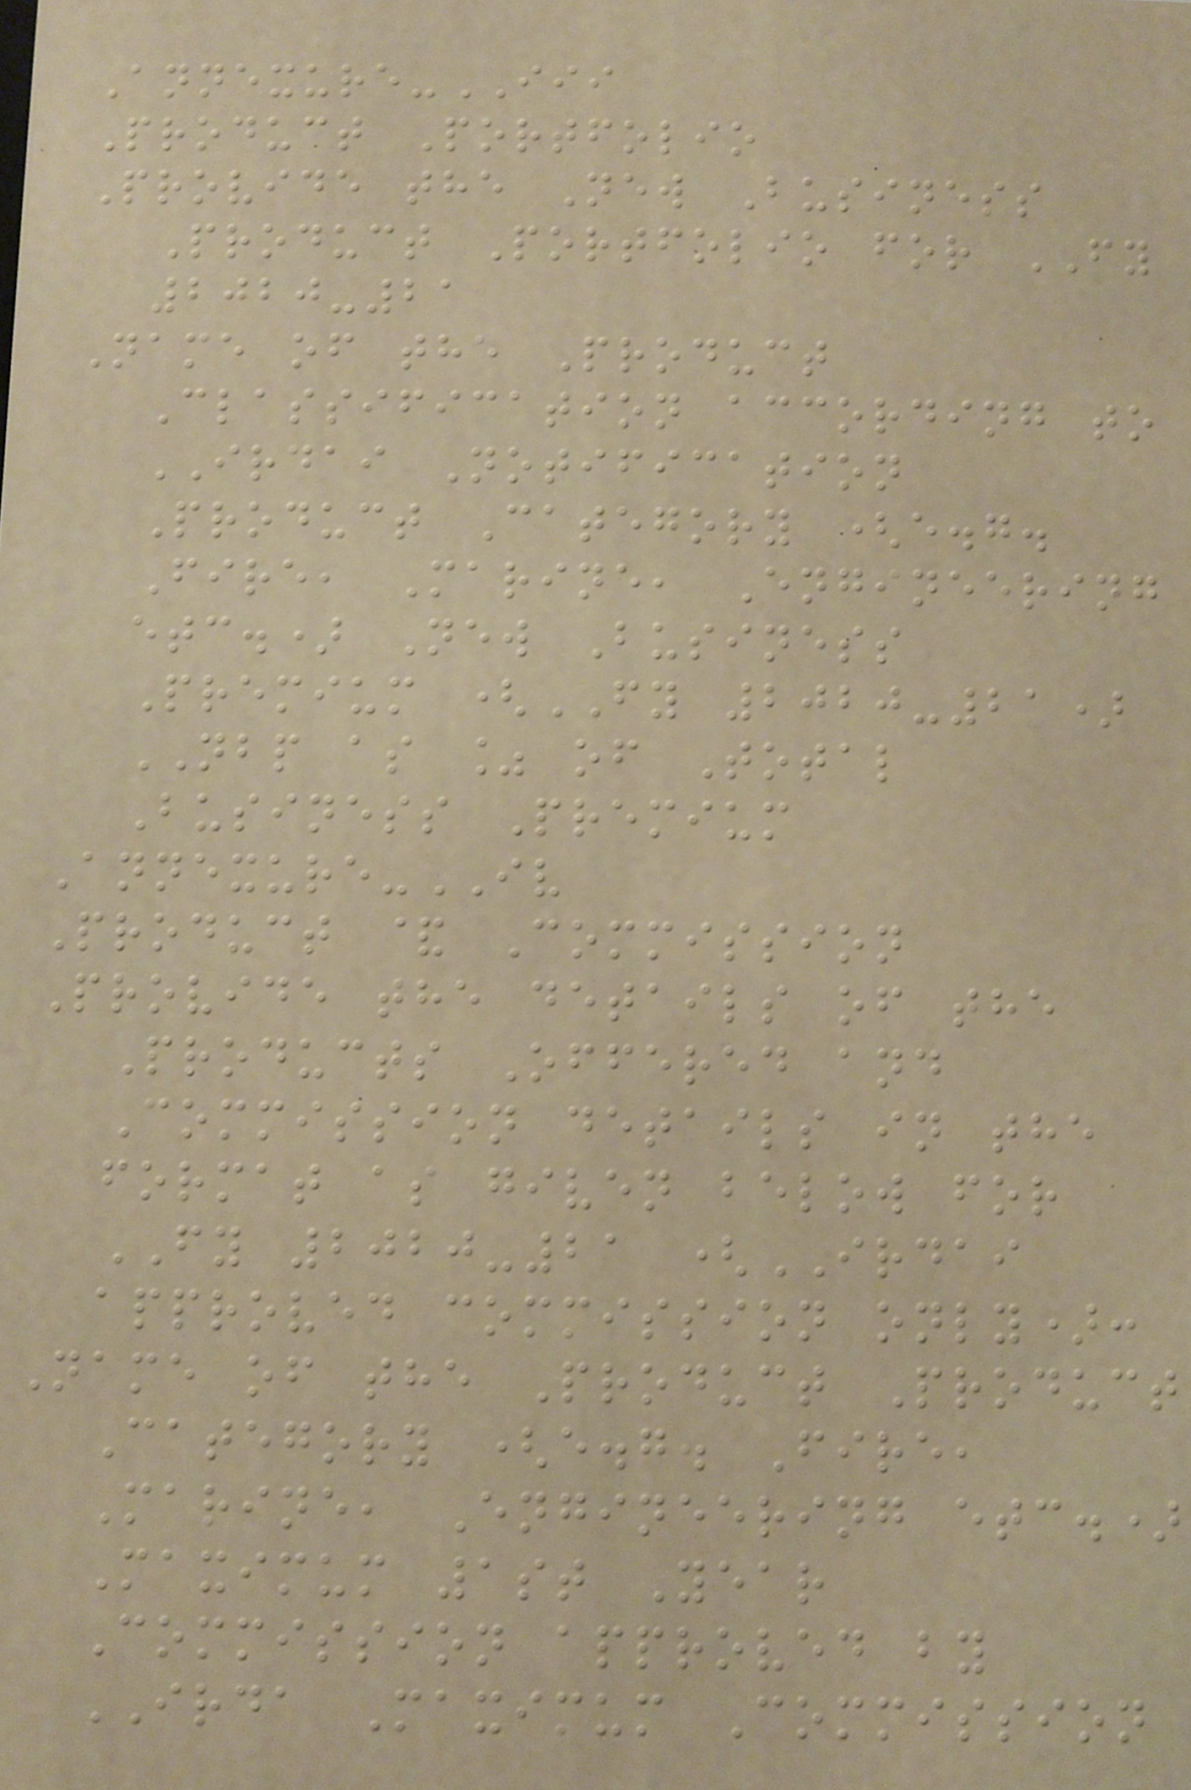Annexure-III
Product Portfolio
Provide the New Business
Product Portfolio for FY
2020-21
Name of the Product
Classification according to
IRDAI Notification
Product Category (e.g.
Fire, Marine, Engineering
etc.) New Business
Premium (FY 2020-21)
NBP as % of Total
Business Premium
Annexure-IV
Product & Commission
Provide the details of the
Products Offered and
Commission details in the
format as given below for
FY 2020-21 (IRDAI
approved commission only):
Name of the Product Product
Category (e.g. Fire,
Marine, Engineering etc.)
Maximum 1st Year
Commission approved by
IRDA Maximum Commission
